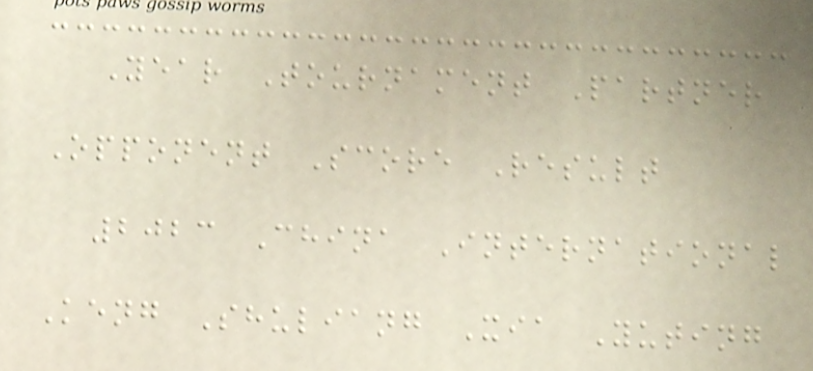Year Tournament Partner
Opponent Score Result
2023 China International
Keng Shuliang Xia Yuting
